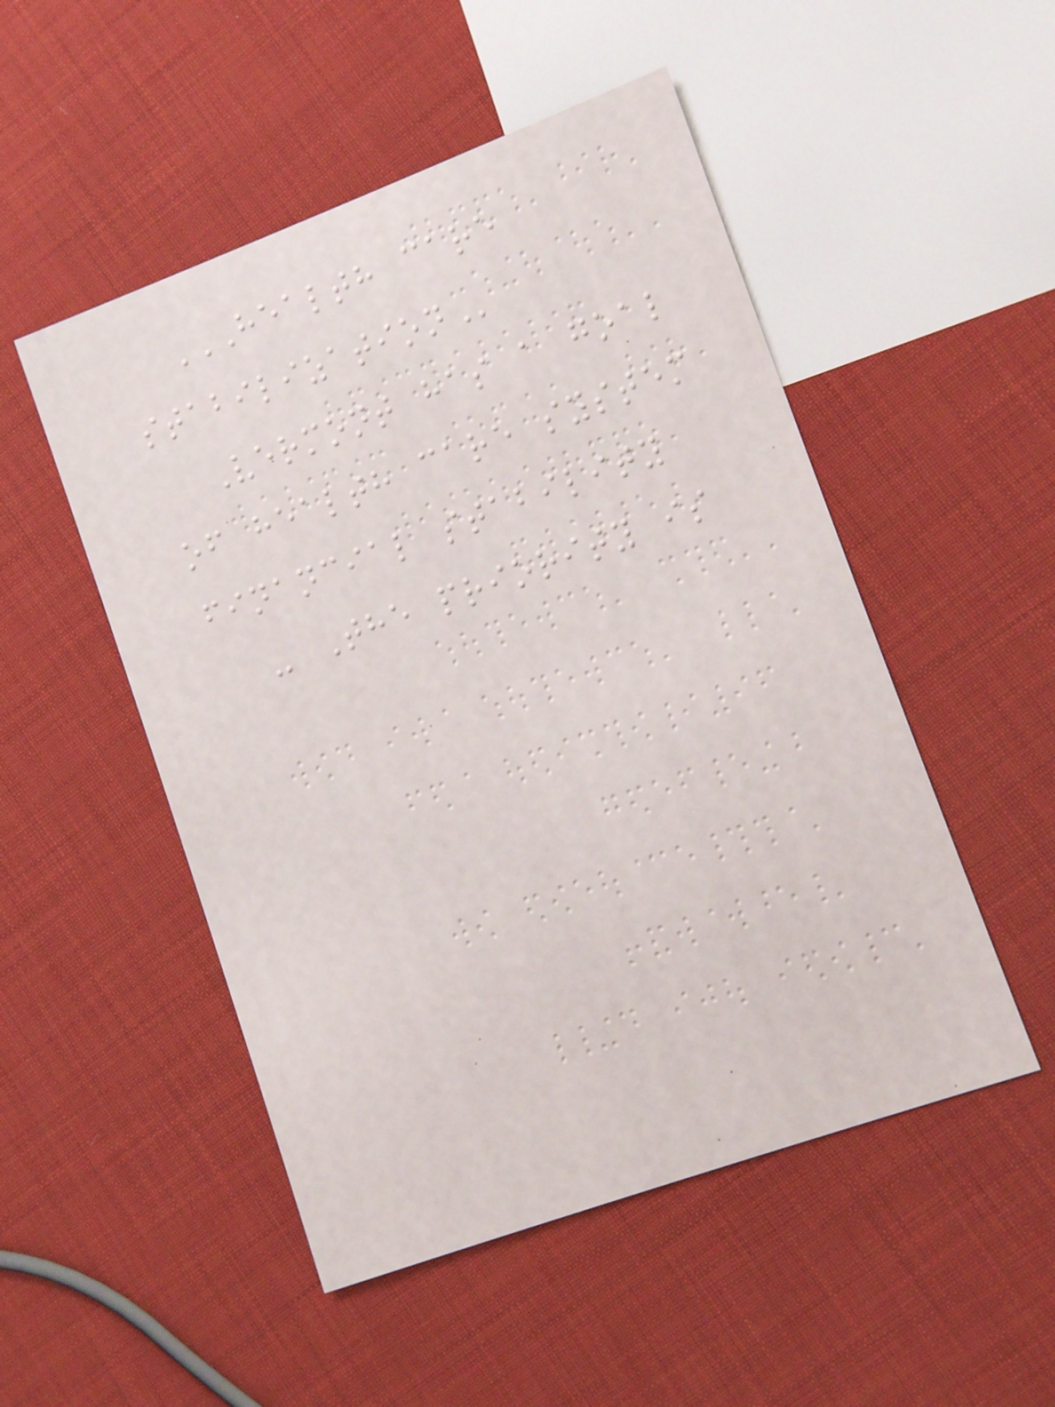HEALTH CARE
STABILIZATION
Vermont has a goal
of health care system
financial stability
- The priority is
